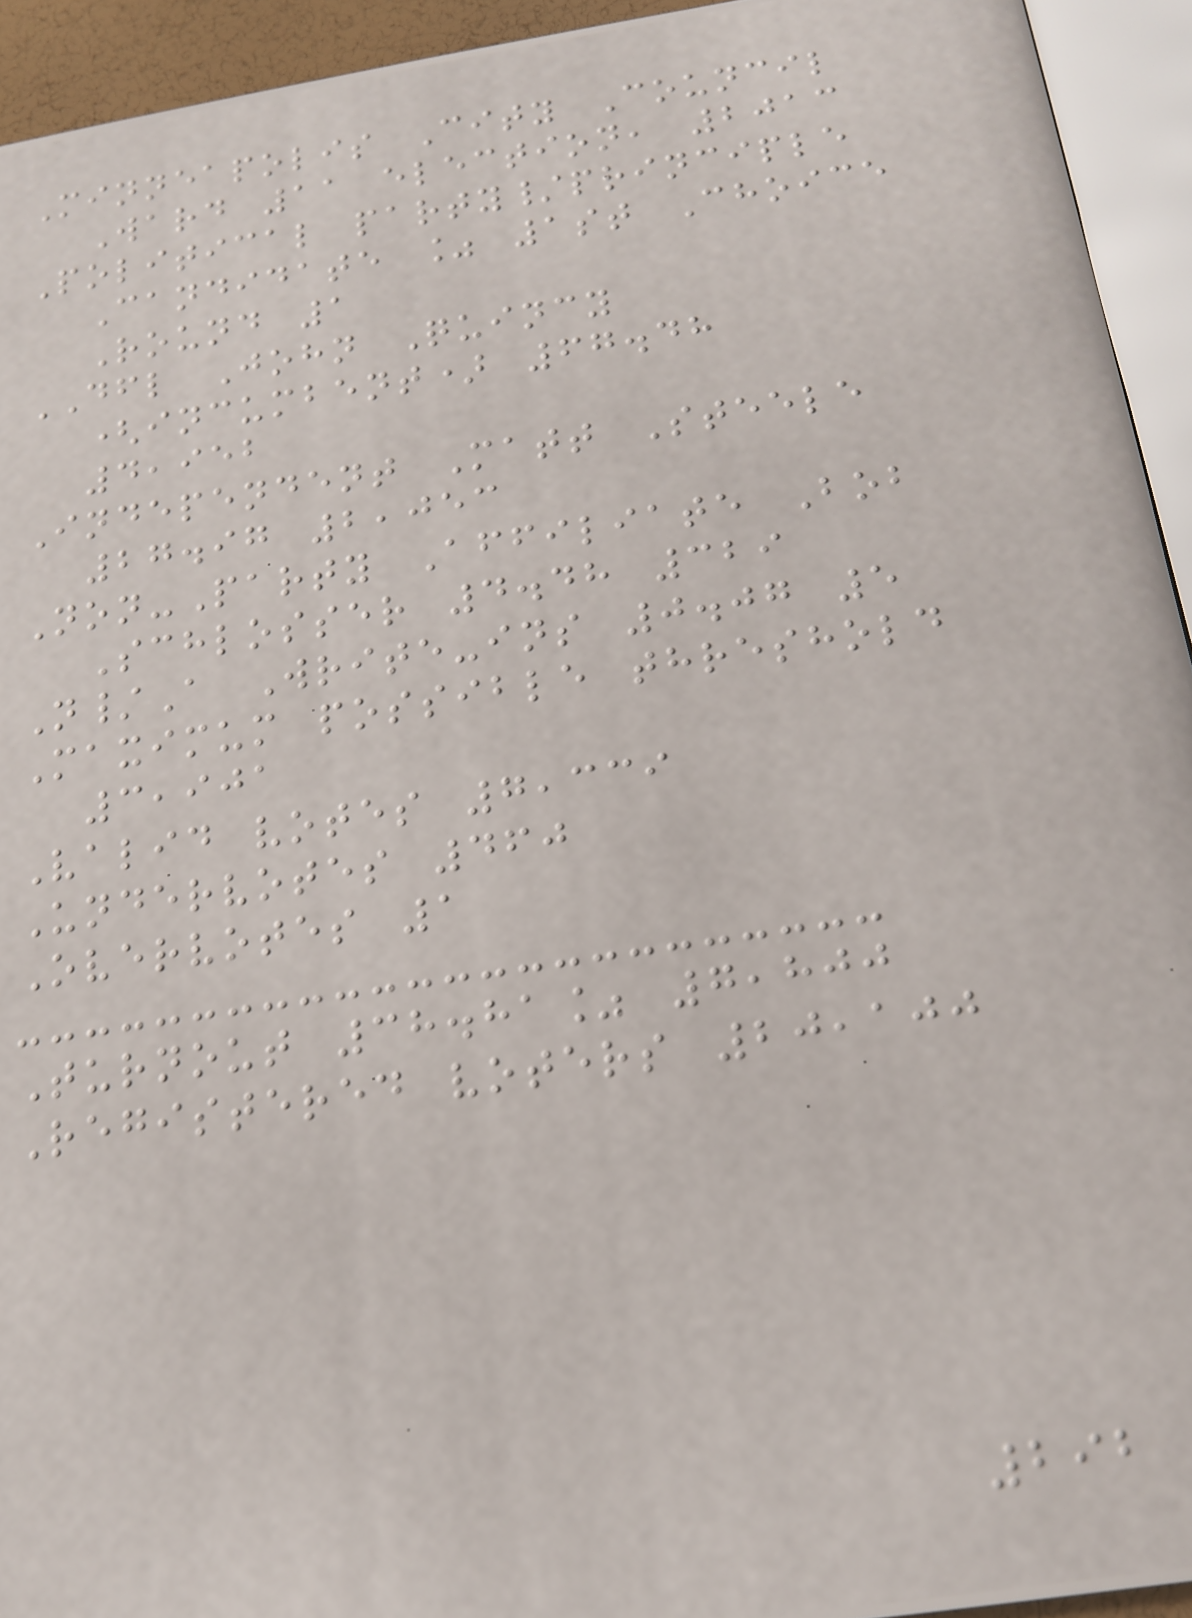Minneapolis City Council
Ward 11 election, 2013
Political party/principle
Candidate % 1st Choice
Round 1
DFL John Quincy
(incumbent) 67.48
4,952
Independent Matt Steele
27.97 2,053
Non-Party Affiliate Bob
Schlosser 4.48 329
N/A Write-ins 0.07 5
Maximum possible threshold
3,901
Valid votes 7,339
Undervotes 460
Overvotes 1
Turnout 38.81% 7,800
Registered voters 20,100
292
